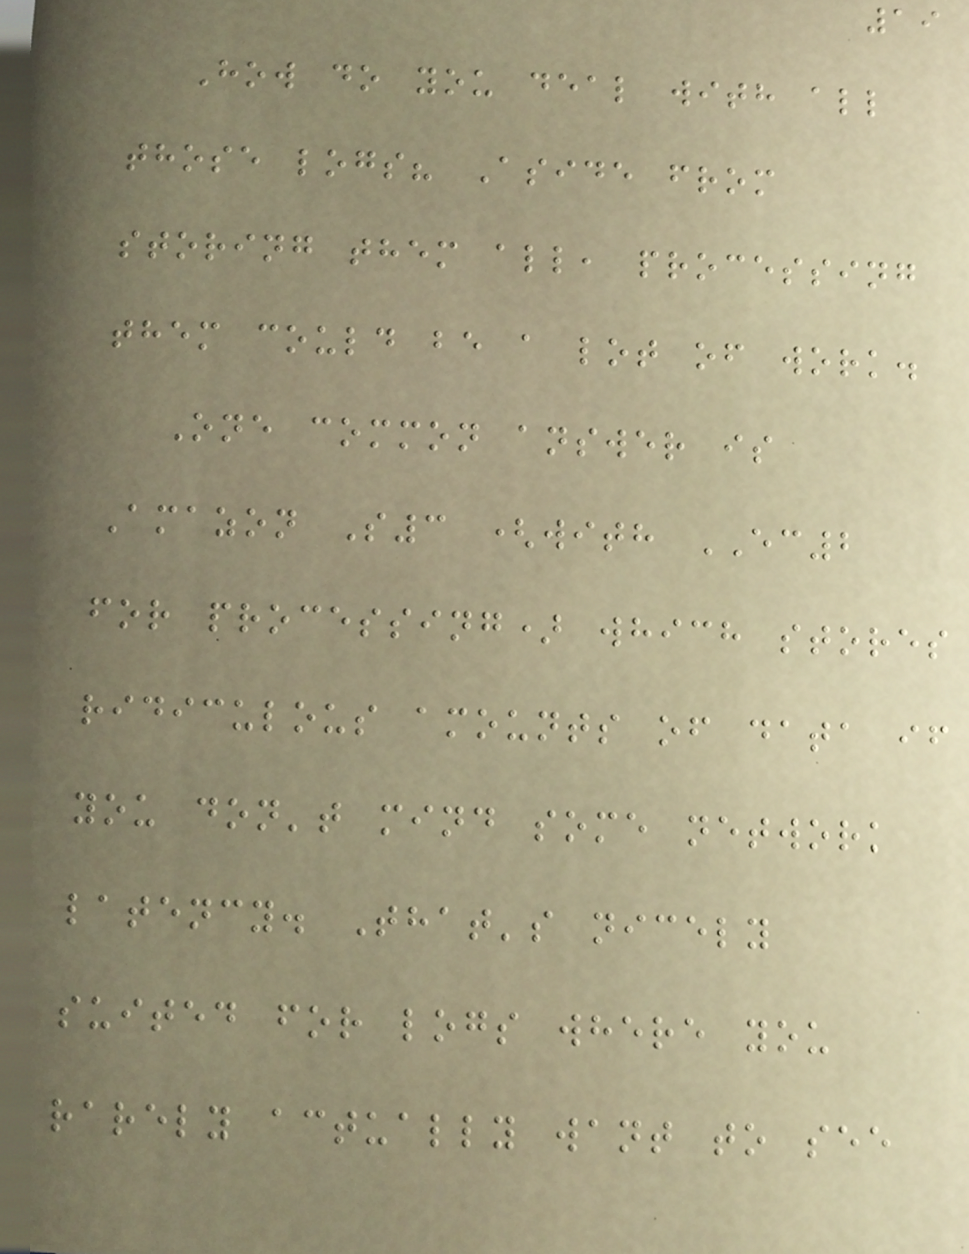19
How do you deal with all
those logs? Aside from
storing them all, processing
them could be a lot of work.
One common answer is
Amazon S3 (with EC2
for processing) which stores
ridiculous amounts of data if
you don't mind some network
latency. That's nicely
suited for logs where you
rarely actually want to see
